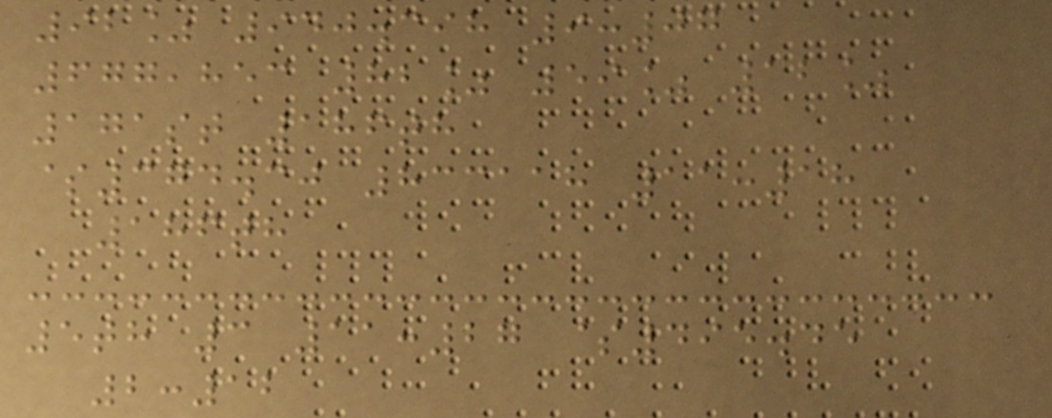92% 940.398 9:07
677,853 82% 59% 12%
171st 186th
$374.30 833118 11:18
186th
5th 3 11:27 $495.45
2:12
